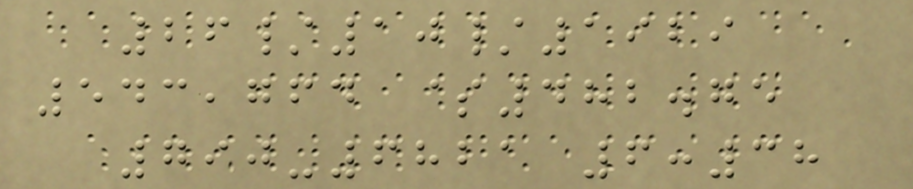26/10/1929
543,764 $482.75
790-6821 6:38
